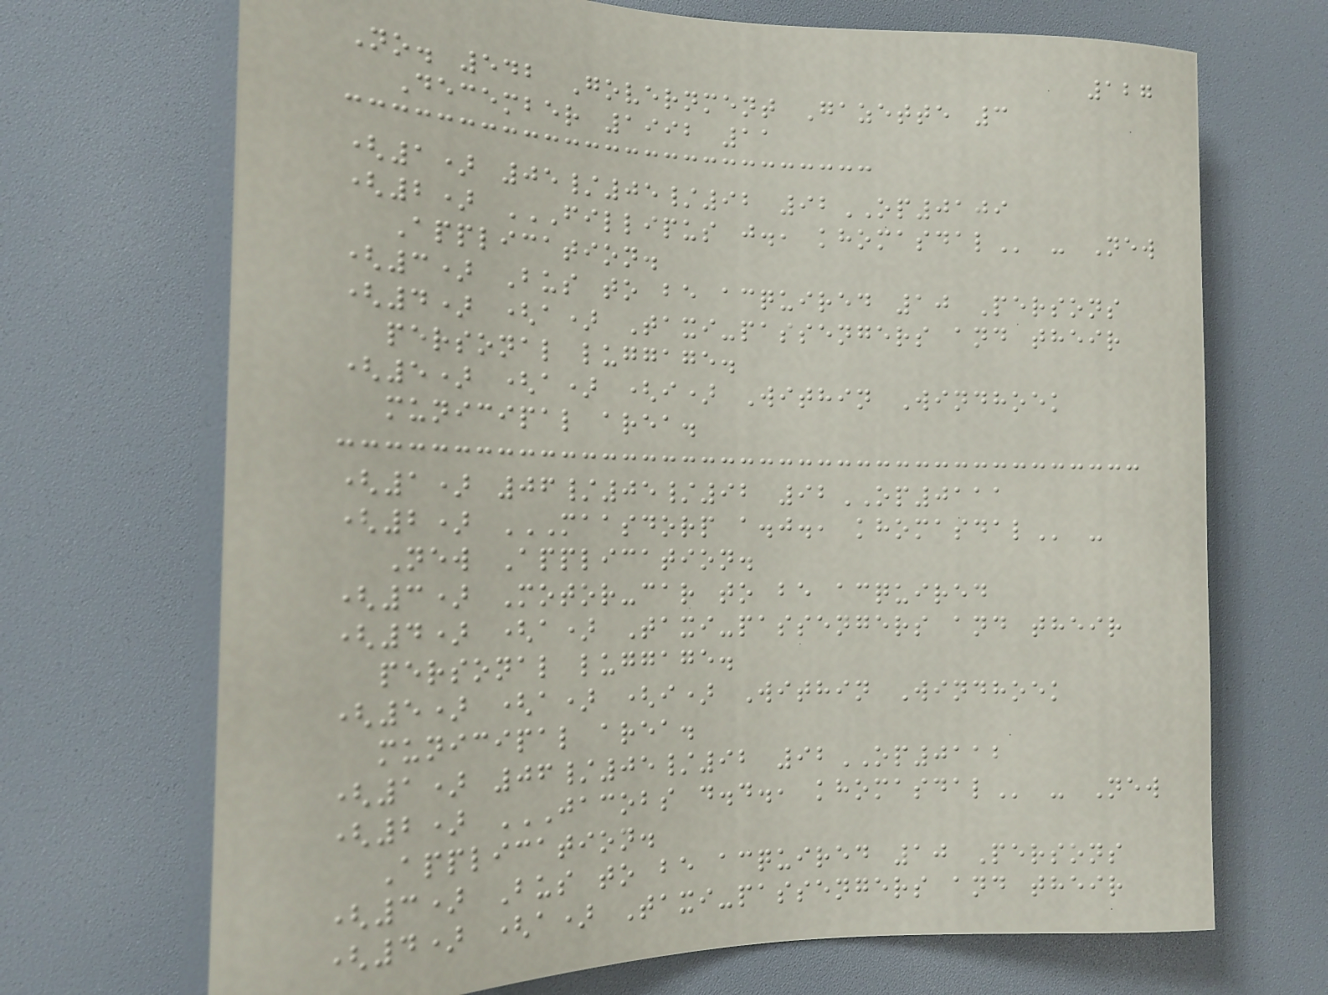127
No. 542 Government Gazette 3
December 1992 11
(1) 05/05/92 92OP0109
(2) FILLIPUS J., KHOMASDAL - New
Application.
(3) Bus to be acquired 10 Persons
(4) (a) Taxi-passengers and their
personal luggage.
(5) (a) (i) Within Windhoek
municipal area.
(1) 06/05/92 92OP0111
(2) MAASDORP A.J., KHOMASDAL -
New Application.
(3) Motor-car to be acquired
(4) (a) Taxi-passengers and their
personal luggage.
(5) (a) (i) Within Windhoek
municipal area.
(1) 06/05/92 92OP0112
(2) JACOBS D.D., KHOMASDAL - New
Application.
(3) Bus to be acquired 10 Persons
(4) (a) Taxi-passengers and their
